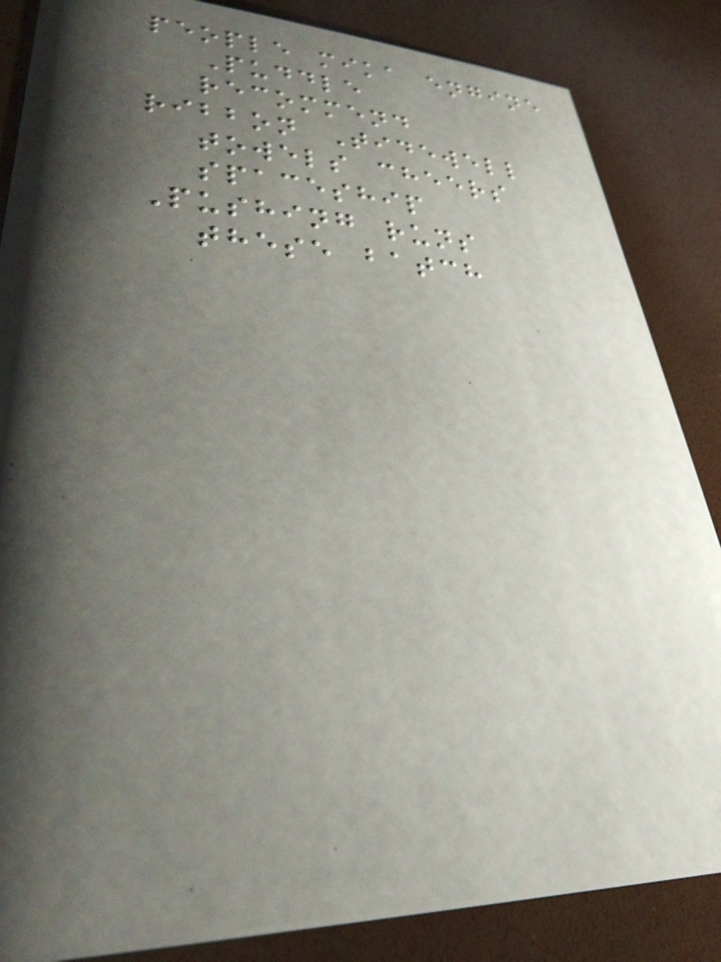people mika engine
Puddle
recommend
ribbon Tidewell
towels cheers
spaceship
Pushing runs
these batch
